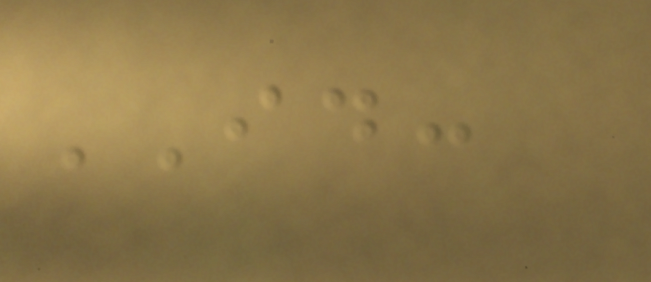ID:
